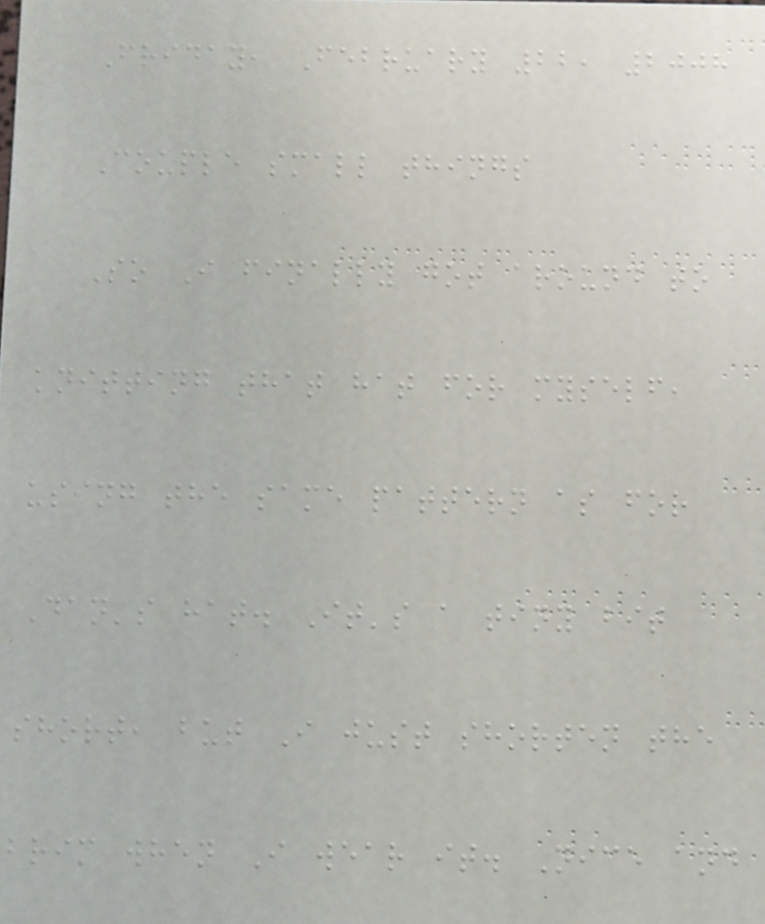Friday, February 22, 2008
Couple small things
So I finally got around to
knitting that hat for myself,
using the same pattern as for
Dan's hat. It's a tiny bit
short, but I just shorten the
brim when I wear it. Nice and
